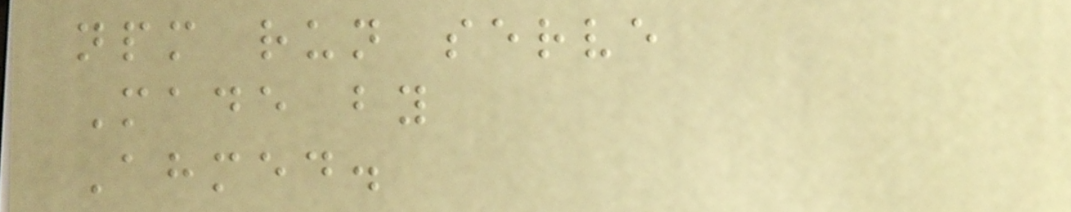npm run serve
Made by
Ahmed.
